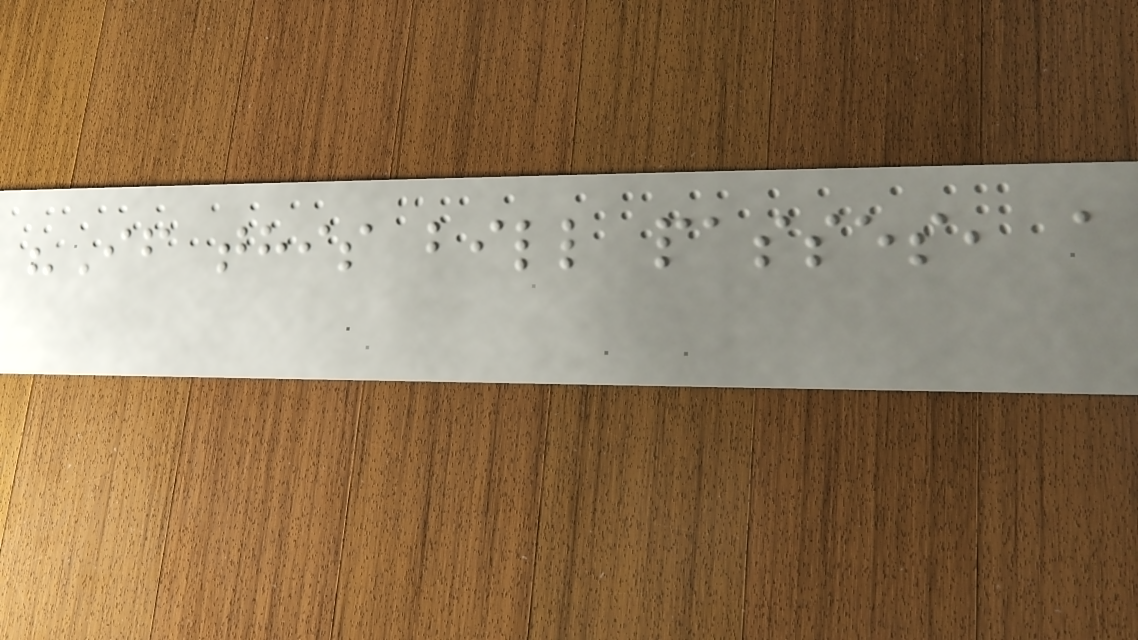"If this bill passes, a
